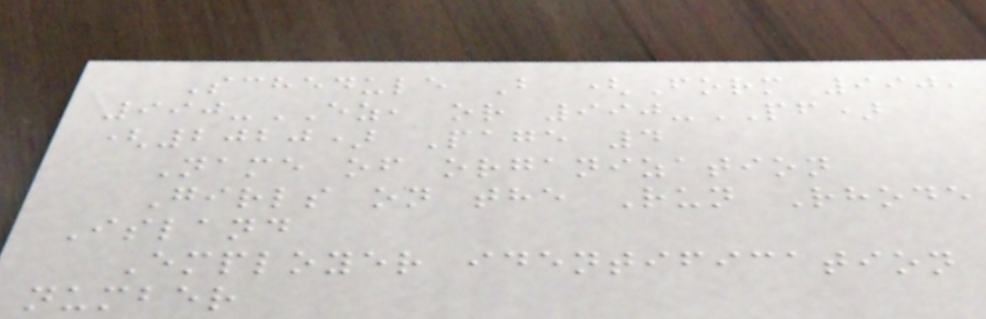Schedule B (Form 990,
990-EZ, or 990-PF)
(2020) Page 4
Name of organization
Girls on the Run Rhode
Island
Employer identification
number
